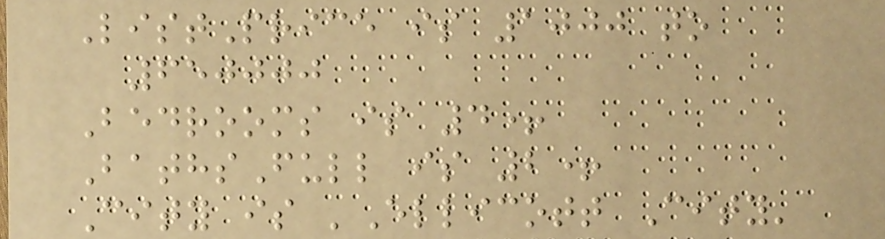ListPrice is 1000 to
650000
Bedrooms is 4+
BathsFull is 2+
City is 'Ellicott City'
